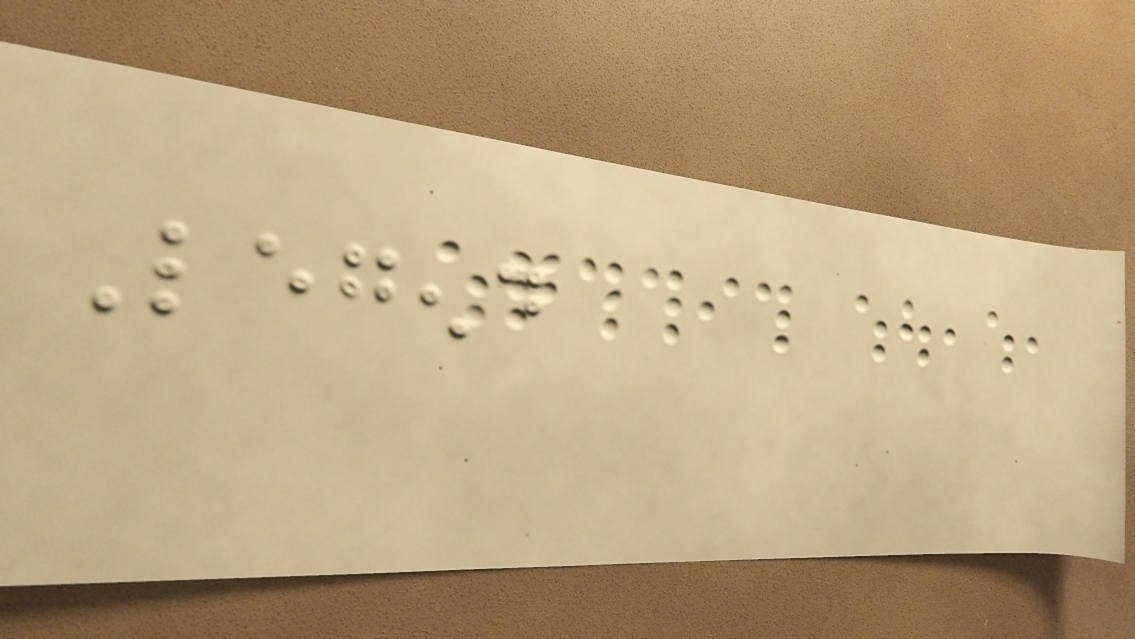Legend
